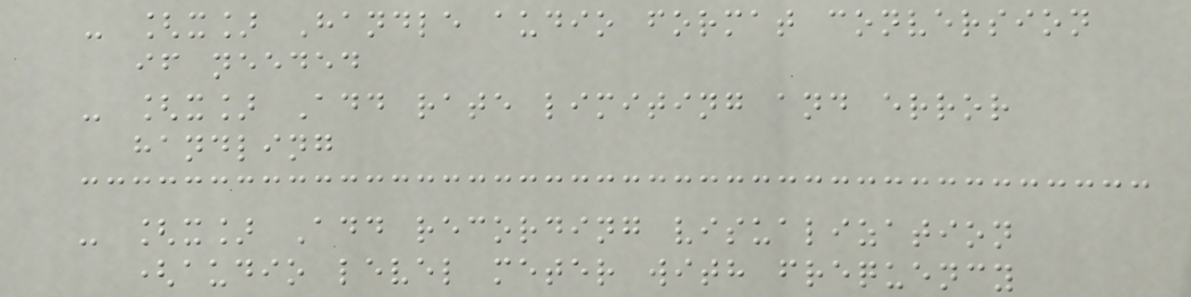- [x] Handle audio format conversion
if needed
- [x] Add rate limiting and error
handling
- [x] Add recording visualization
(audio level meter with frequency
